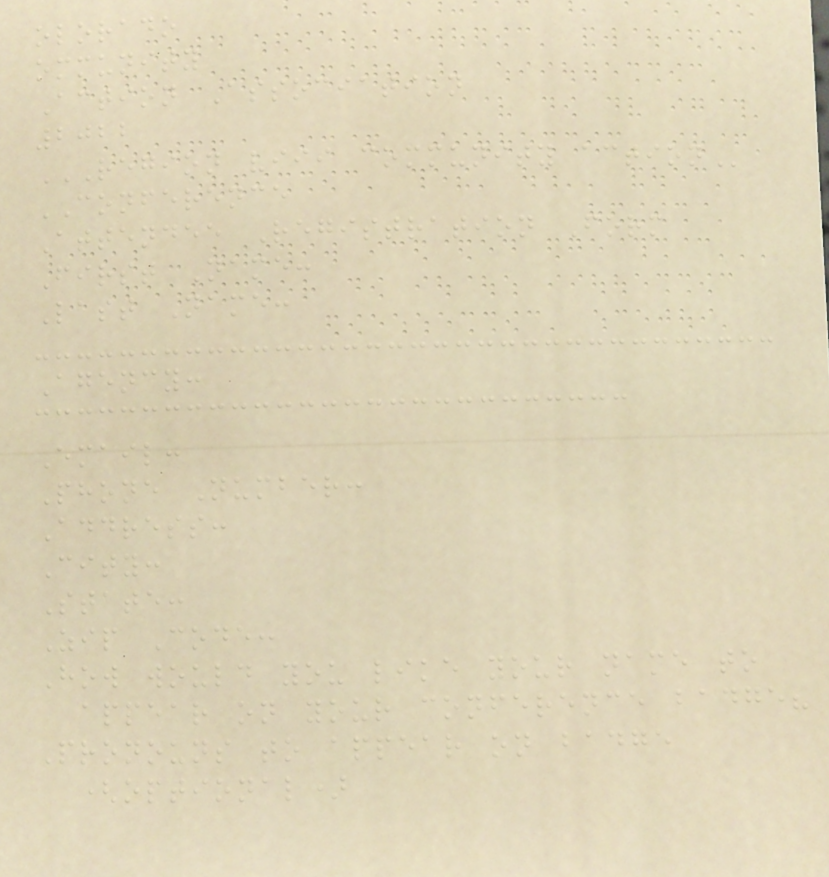olorado
ommunity
Action Association
2022
REGION VIII COMMUNITY ACTION
CONFERENCE
Attendee Registration Form
First Name:
Last Name:
Agency:
Email:
Phone Number:
Address:
City:
State:
Zip Code:
How would you like your name to
appear on your conference badge?
Pronouns to appear on badge
(optional)
